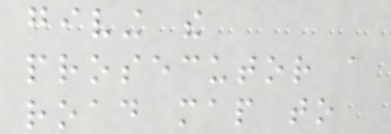giving the
prosecutor a
road map to
